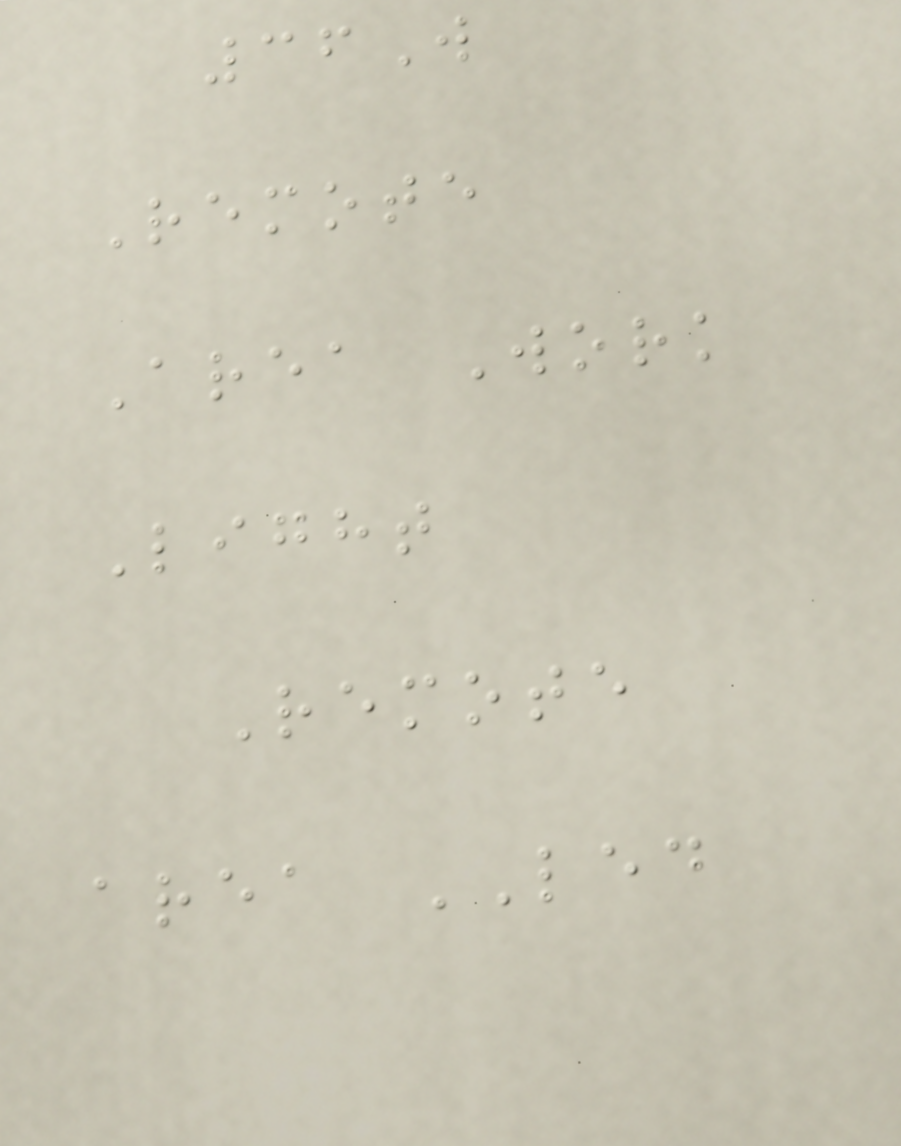36W
Remote
Area Work
Light
Remote
area LED
